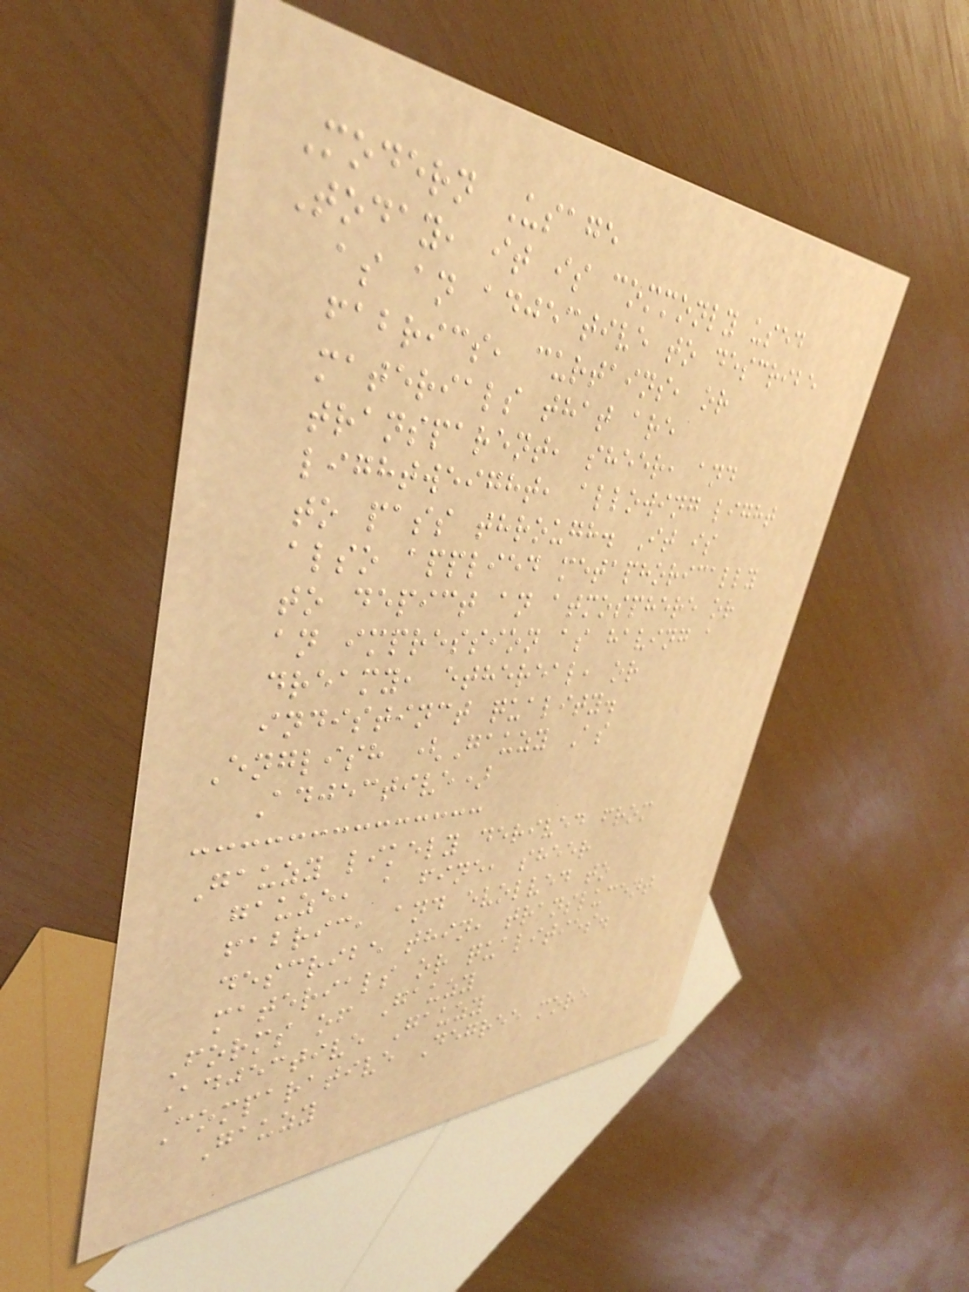Modern Usage
Today, it is commonly used
as an adjective to describe
fabrics, curtains, or
materials that are
transparent, sheer, and
lightweight, allowing light
to pass through. It is
also applied metaphorically
to depict an atmosphere or
an impression as having a
dreamy, ethereal, or
indistinct quality.
English (Gauzy As
Adjective)
Gauzy likely derived from
gauze, a fine, sheer
fabric, and evolved to
describe thin, translucent
materials or qualities.
Forms of Gauzy
Adjective Gauzy
Comparative Degree more
Gauzy
